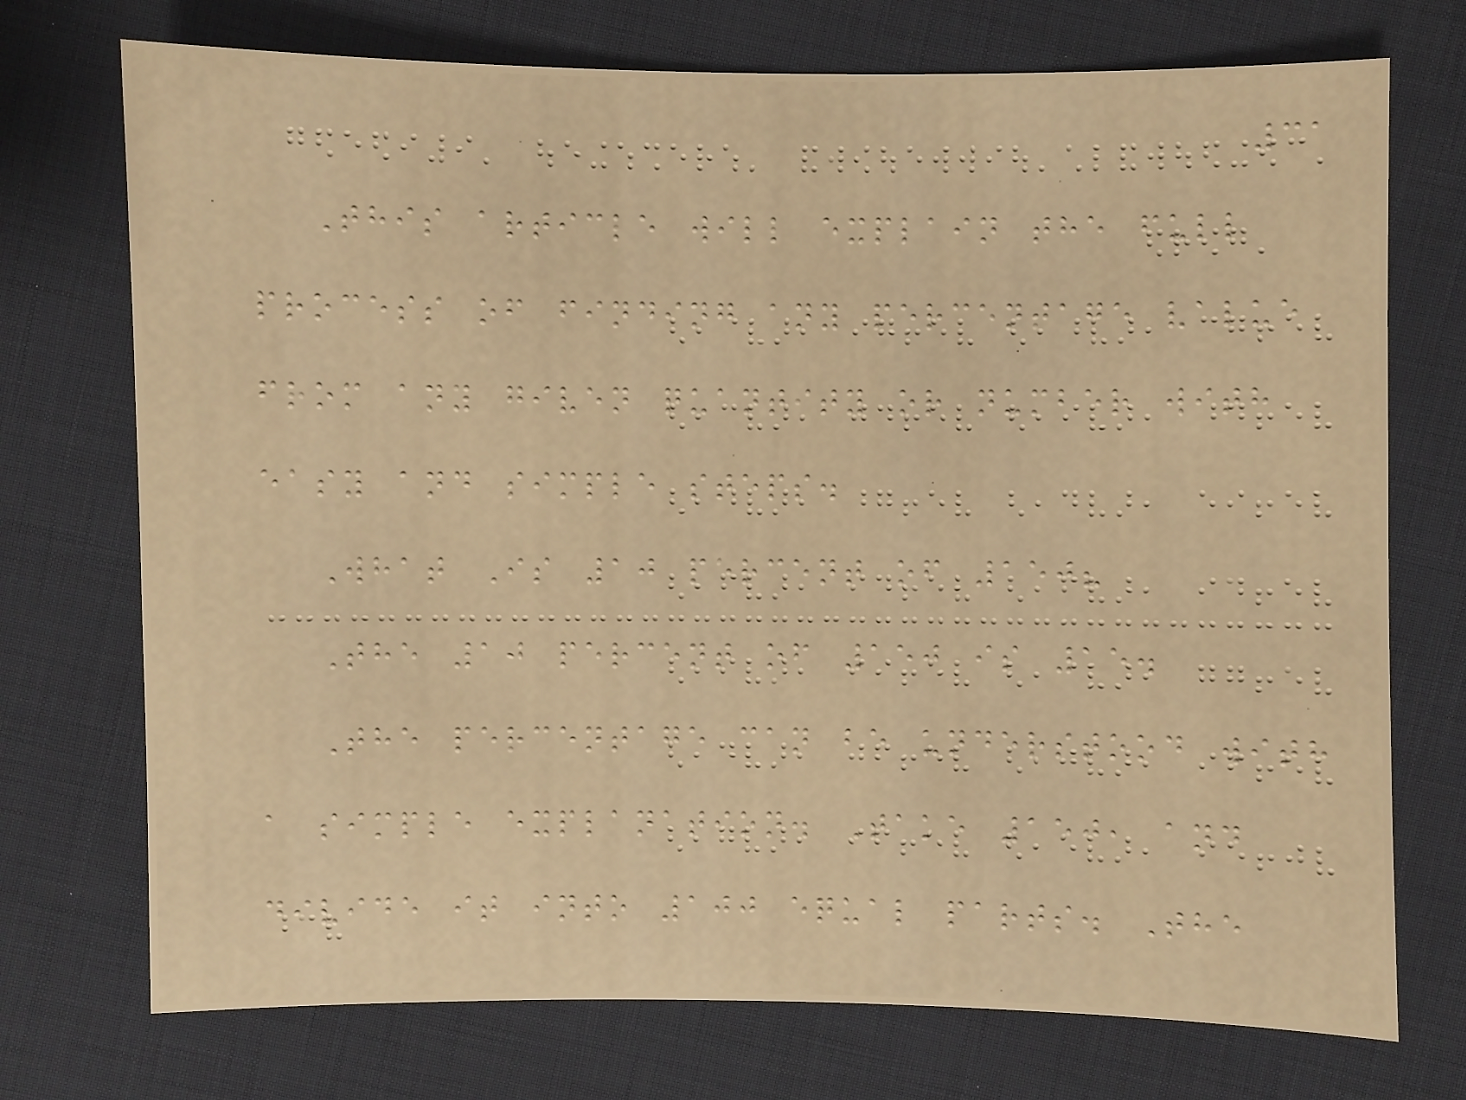31
This article will explain the full
process of finding any percentage value
from any given quantity or number with
easy and simple steps.
What Is 10 percent of 150?
The 10 percent of 150 is 15.
The percentage can be understood with
a simple explanation. Take 150, and
divide it into 100 equal parts. The
